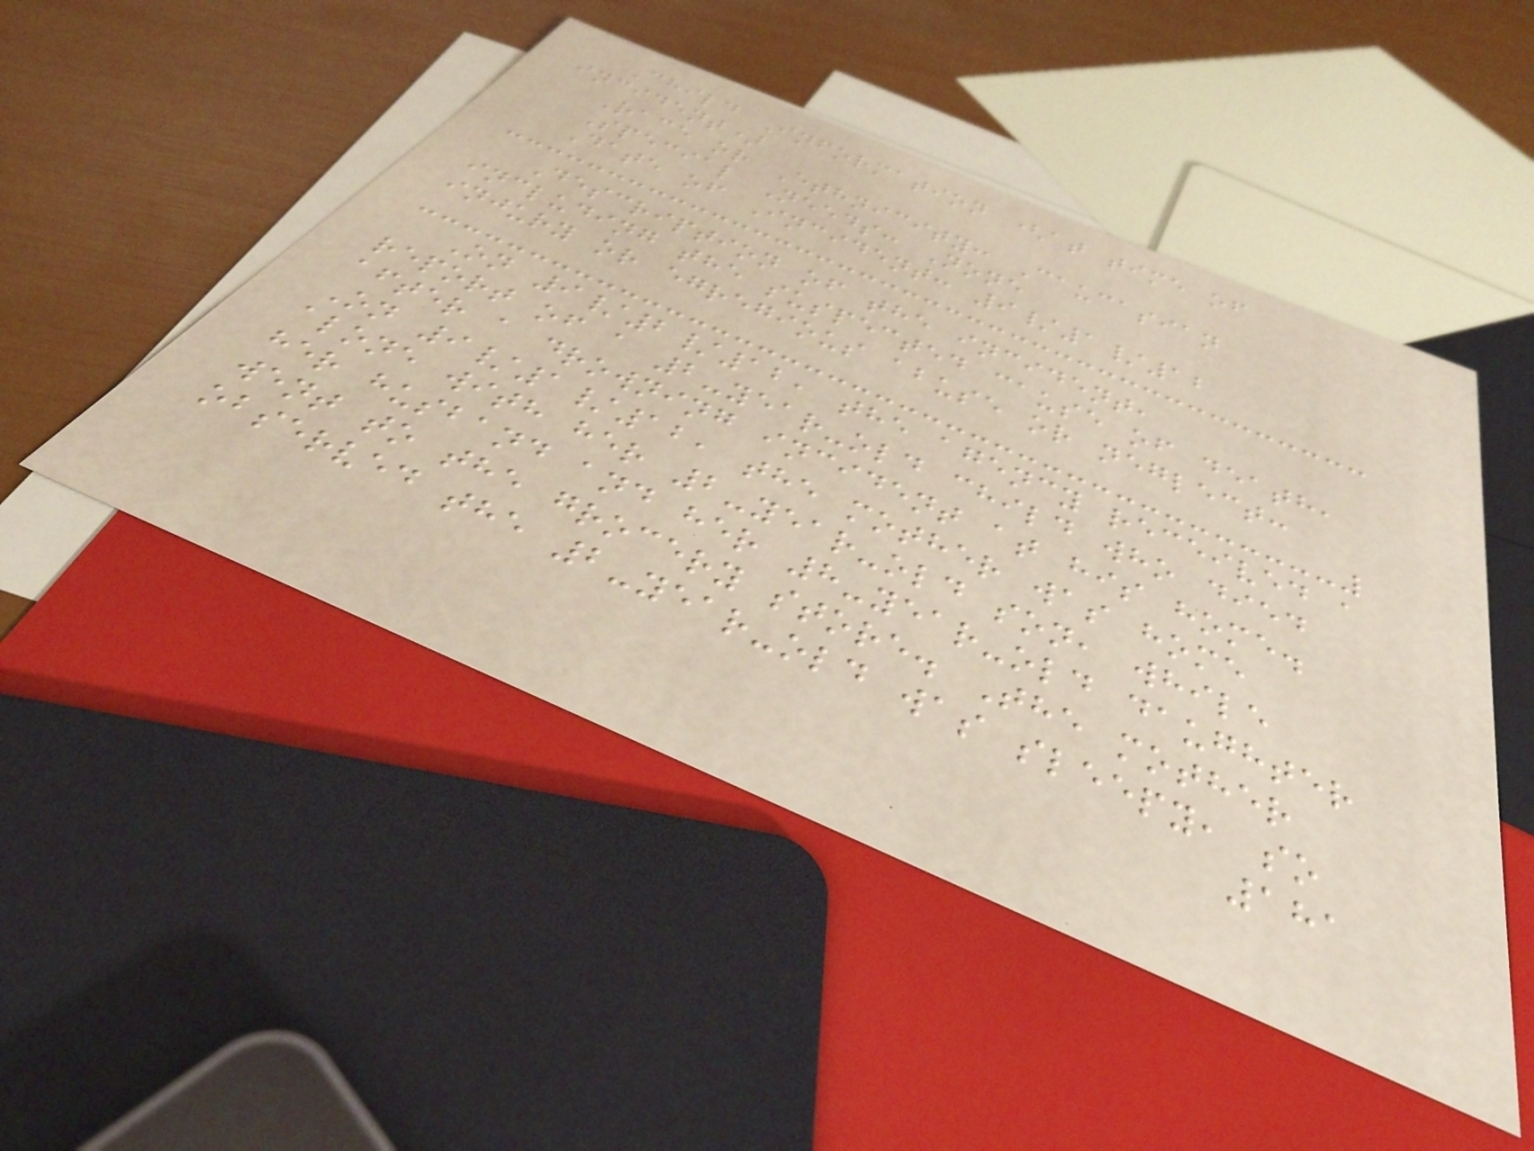Child Information (at time of
incident)
Race or Ethnicity: Caucasian
Special Needs: None
Date of Incident: 9/1/12
Description of the incident,
including the suspected cause of death,
injury or egregious abuse or neglect:
On 9/2/12, the agency received a
report of a 2-year-old child who died
after a drowning incident at his home.
On 9/1/12, the mother was home
alone with her 2-year-old son, while
her husband and her 8-year-old daughter
went to the grocery store. The mother
observed the 2-year-old was sleepy, so
181
